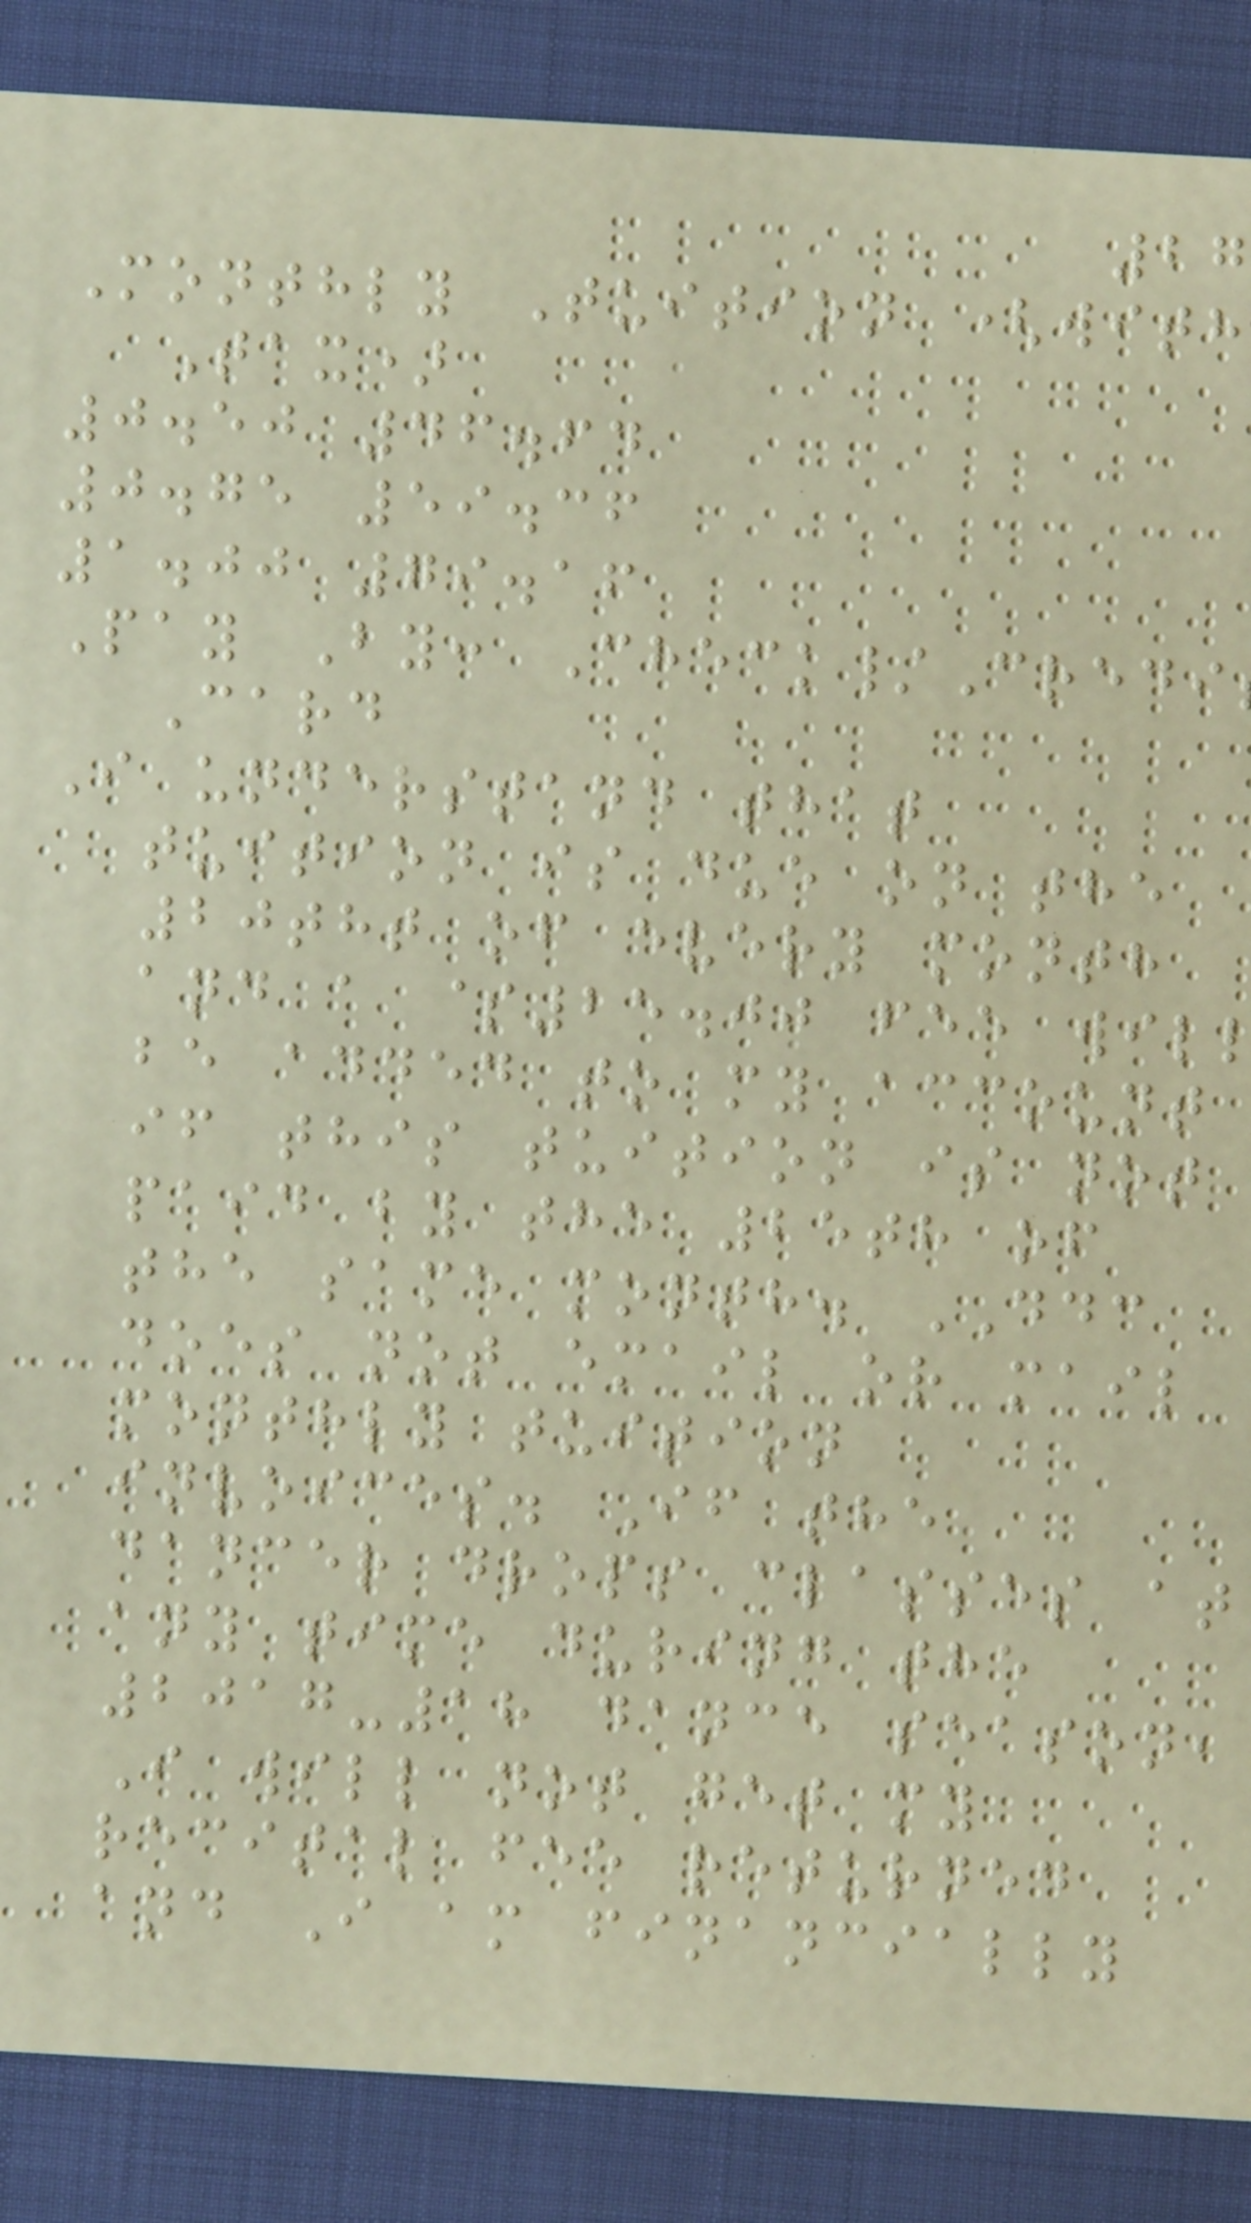Monthly Tuition (with
Tax)
0.50 46.64
0.75 59.36
1.00 79.16
Pay By: Check/Credi
Card
I understand that
tuition is due on the
20tht of every month
and a $25.00 fee wil
be added to my account
if this tuition is not
paid by the 25th of
the same month. DDC
does not email or mail
monthly tuition
invoices. If the
dancer drops classes at
any time during the
2017-18 dance season,
I will not get my
recital fee returned
and I am financially
